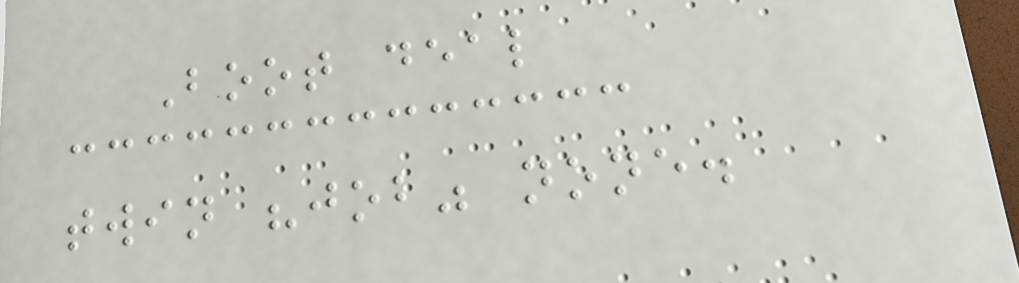Boot deal
twin "job" none.
